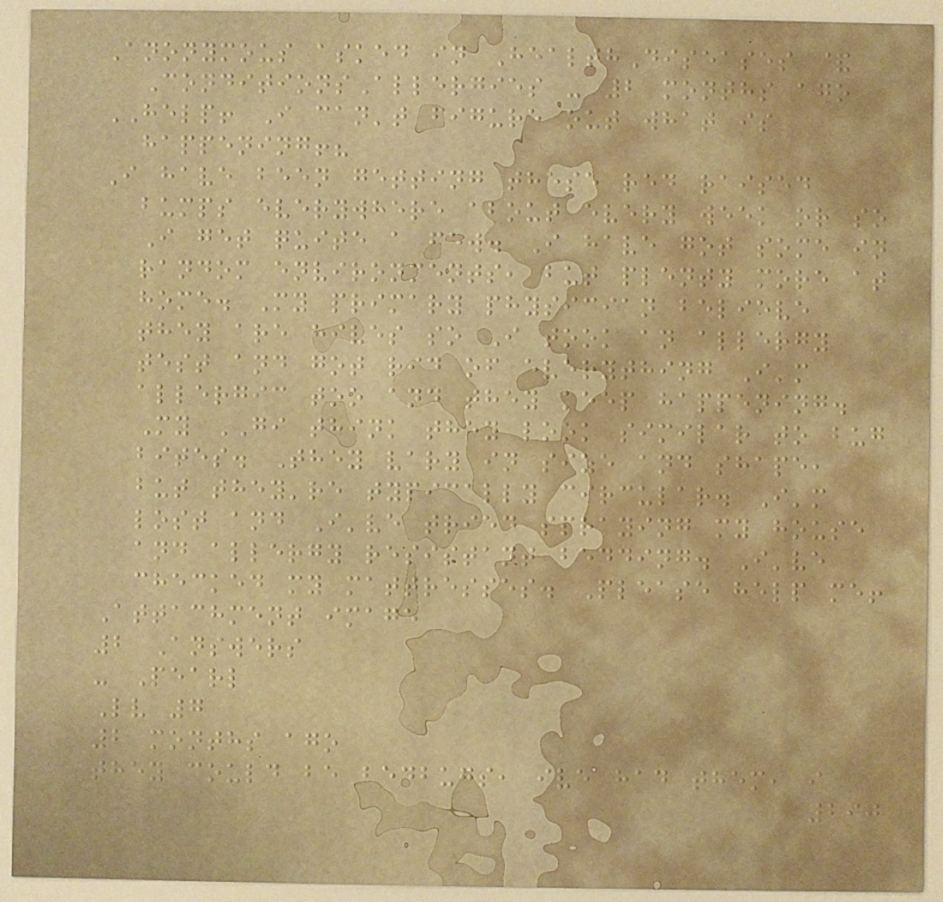Anonymous asked in HealthDiseases &
ConditionsAllergies - 2 months ago
HELP! I can't figure out what is
happening!?
I have been getting these red raised
bumps everywhere about every week or so
I get quite a few. I have got some in
random environments, but plenty more at
home. My primary physician believe
they are hives so I took an allergy
test and got rid of everything I'm
allergic too and they keep happening.
My GI think they look similar to bug
bites. They vary in size and shape,
but they're typically circular. I'm
lost and I've tried spraying my house
and allergy resistant bedding. I've
checked my mattresses. Please help me!
Attachment image
2 Answers
- Pearl
Lv 7
2 months ago
they could be bedbugs, ive had them, i
290
